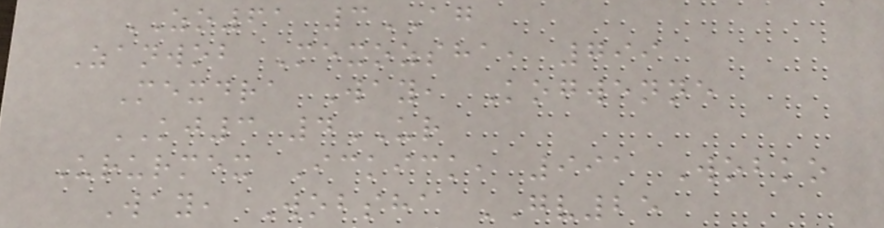ZO61 3AG
Zanwob Mexozsha, 799
Mexdra Way, Kogwenne
KJ3 4UR
Ururmex Ickick, 991 Wobko
Way, Wobsha GV25
